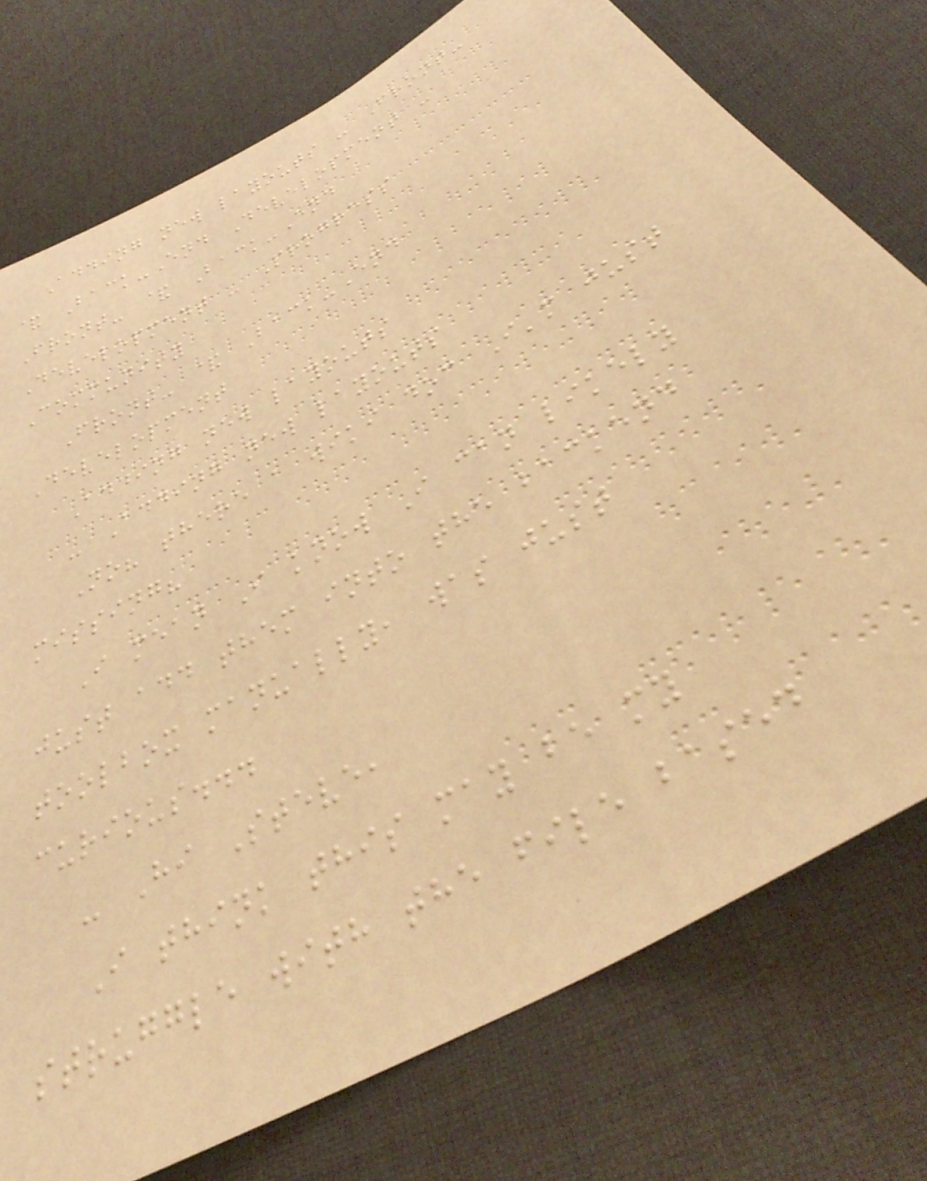Adding new layouts - Front-
& Back-End Development -
Front- & Back-End
Development - Progress
Community
Front- & Back-End
Development
Adding new layouts
- Adding new layouts
No? there a wiki doc I'm just
missing?
I mean I know I can likely
just add them into the backend
toolbox manually, was just
curious...
- Hi Steve,
I think this may be my
struggle with the file based
